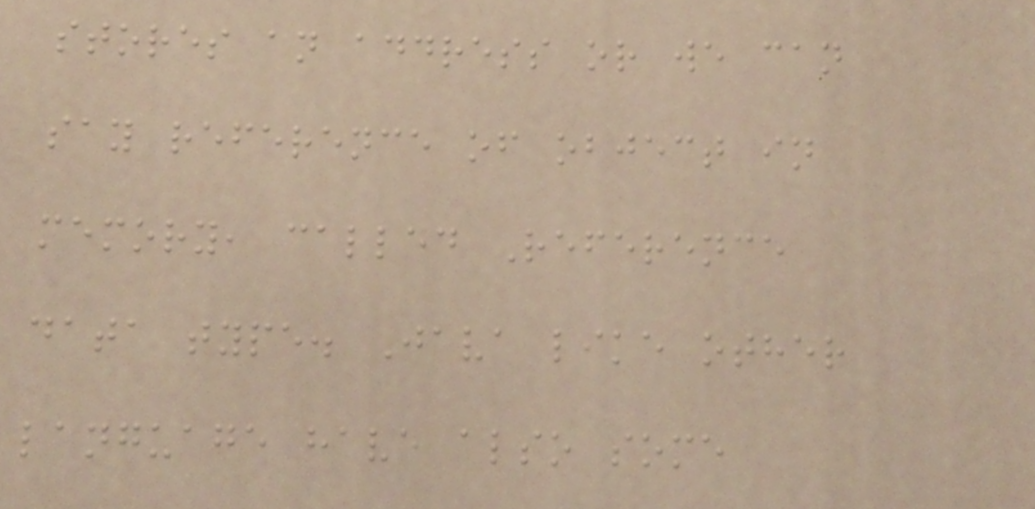stores an address or we can
say reference of object in
memory, called Reference
data type. Java like other
language have also some
